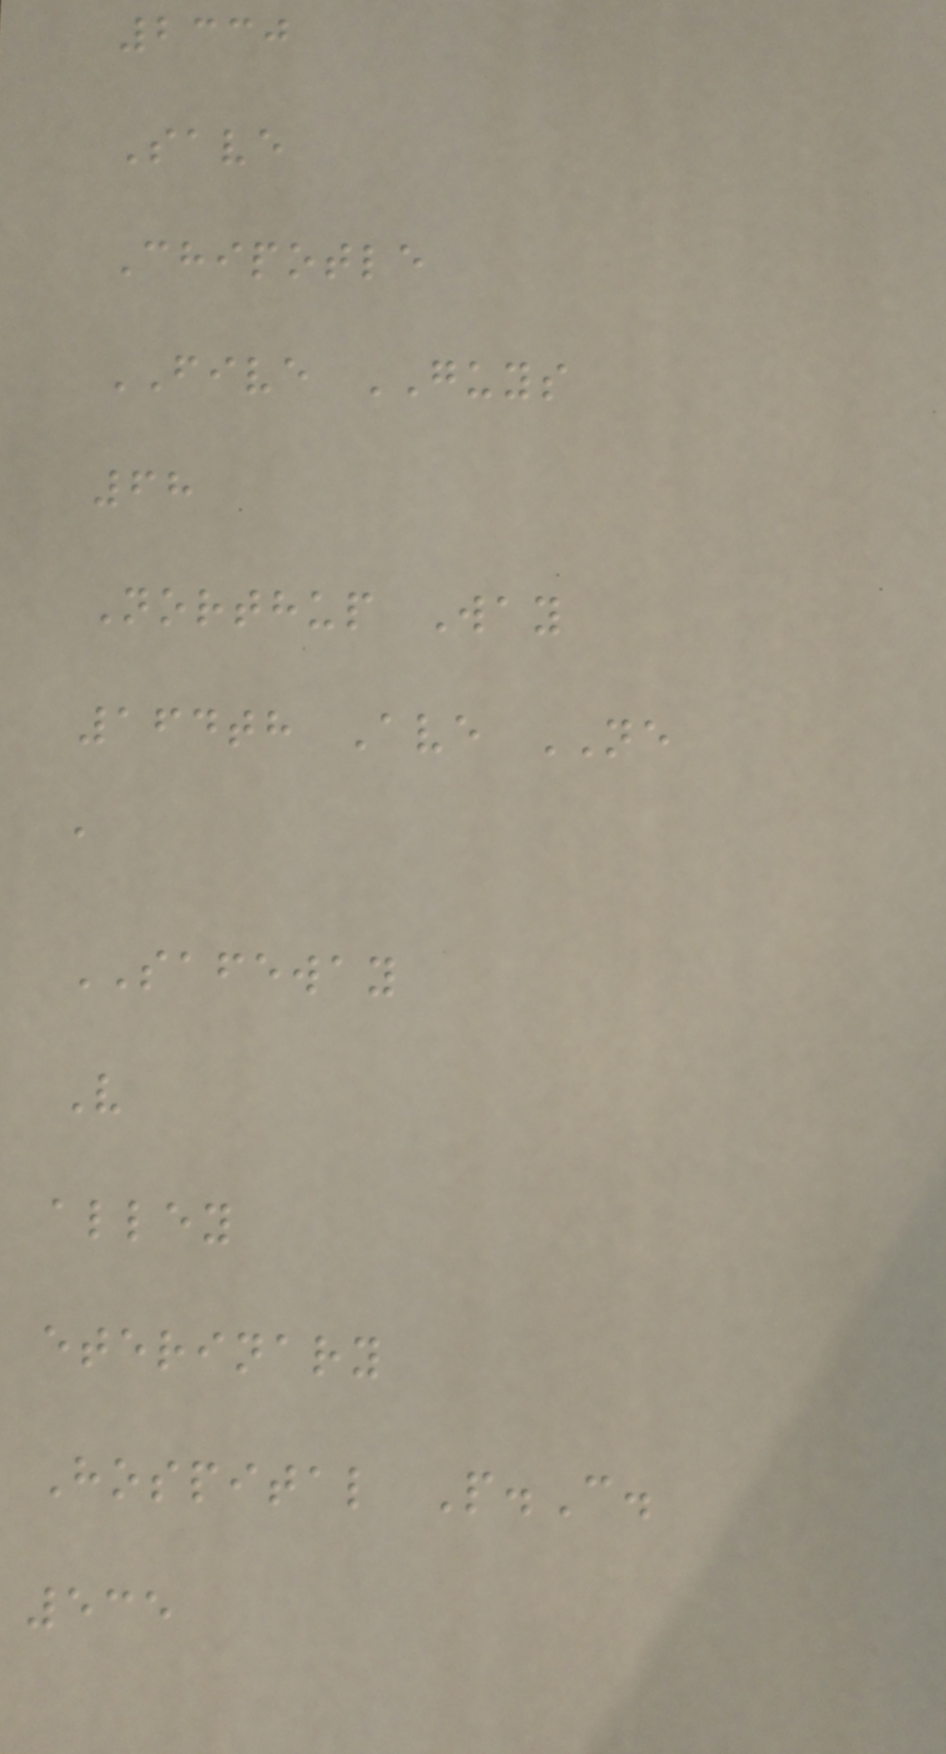2330
Save
Chipotle
FIVE GUYS
68
Northup Way
164th Ave NE
a
SAFEWAY
V
alley
eterinary
Hospital P.C.
535
